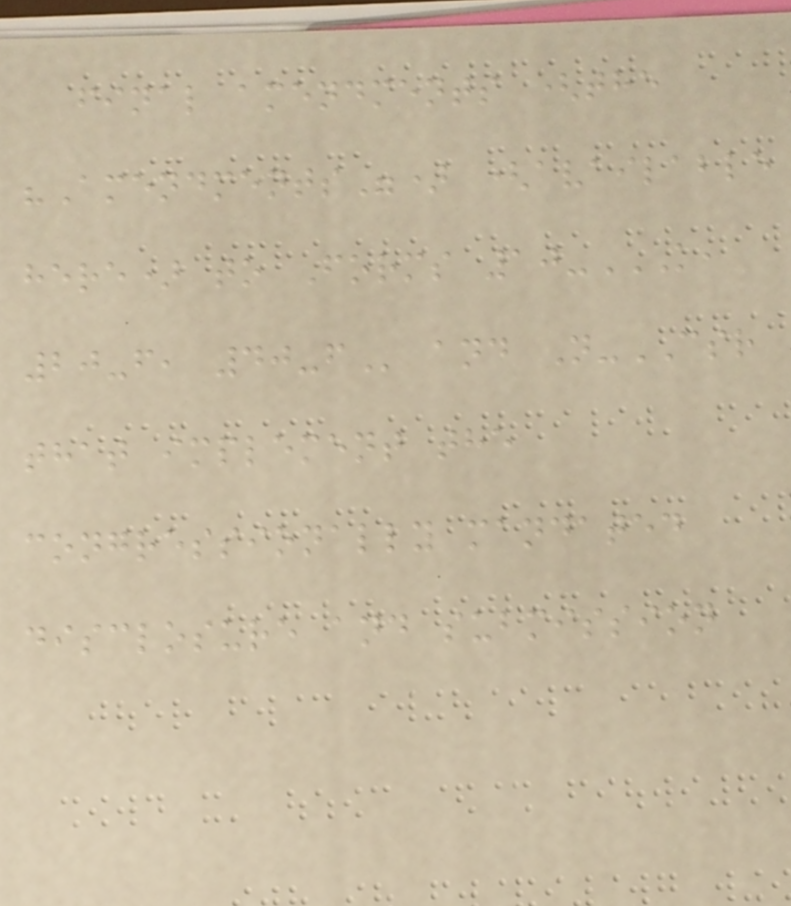final amendments (the
"Amendments") (available
here) to Forms 10-K,
20-F, 40-F and N-CSR
that implement the
congressionally mandated
disclosure and submission
